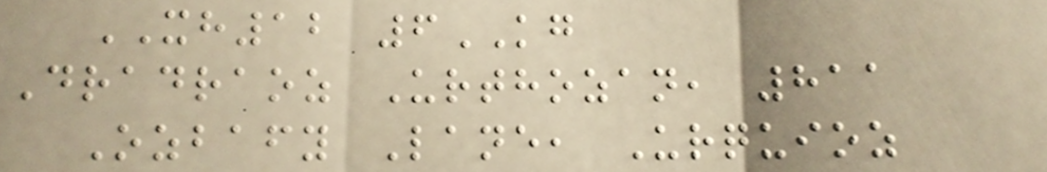XH12 6KG
Dradraoz Urthozan, 811
Ozbafy Lane, Urquioz
